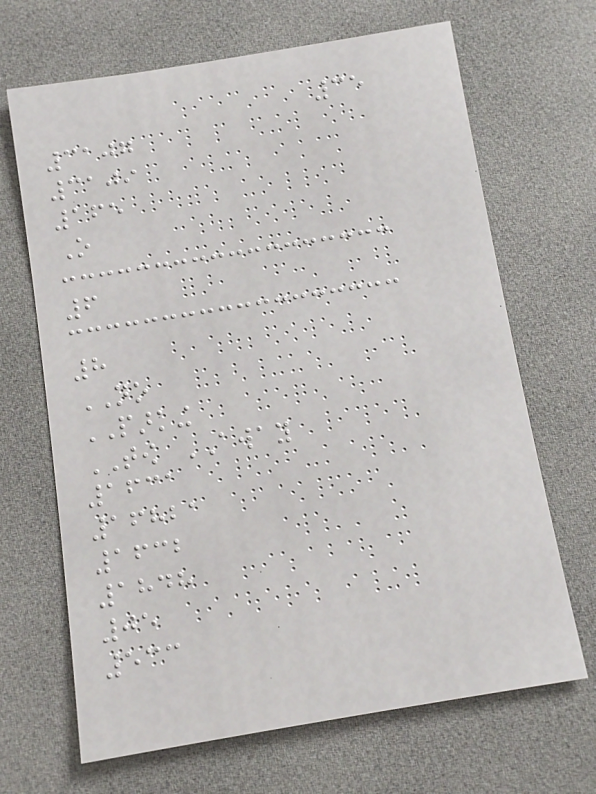35
3107
3109
165
O
6
8
NO
PARKING
TOW AWAY
1631
16821
1632
1848
05
533
